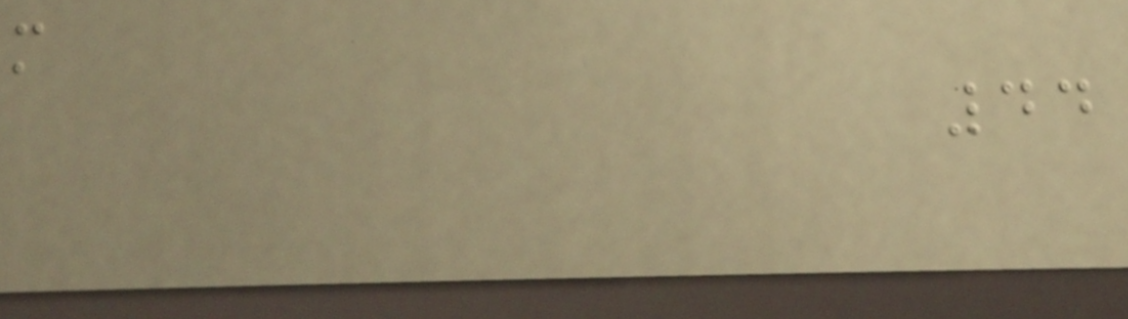m
44
